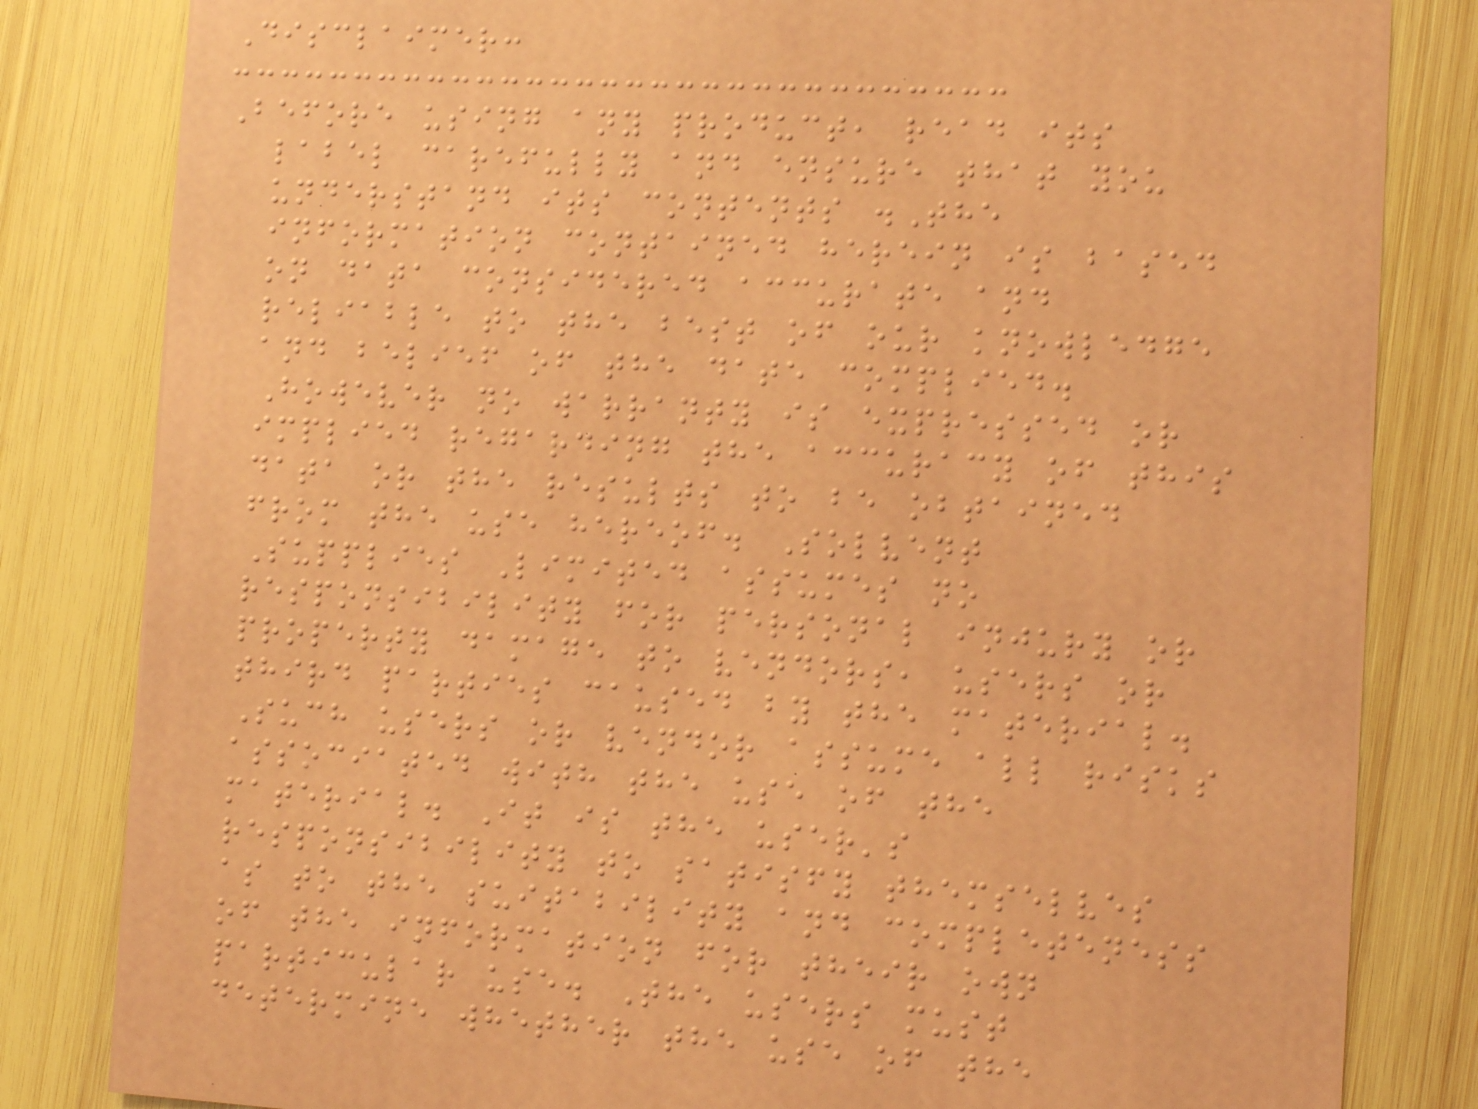Disclaimer:
Before using any product, read its
label carefully and ensure that you
understand its contents .The
information contained herein is based
on data considered accurate and
reliable to the best of our knowledge
and belief of the date complied.
However no warranty is expressed or
implied regarding the accuracy of this
data or the results to be obtained
from the use hereof. Solvent
Supplies Limited assumes no
responsibility for personal injury or
property damage to vendors, users or
third parties caused by the material.
Such users or vendor assume all risks
associated with the use of the
material. It is the user's
responsibility to satisfy themselves
as to the suitability and completeness
of the information for their own
particular use. The users must
determine whether the use of the
